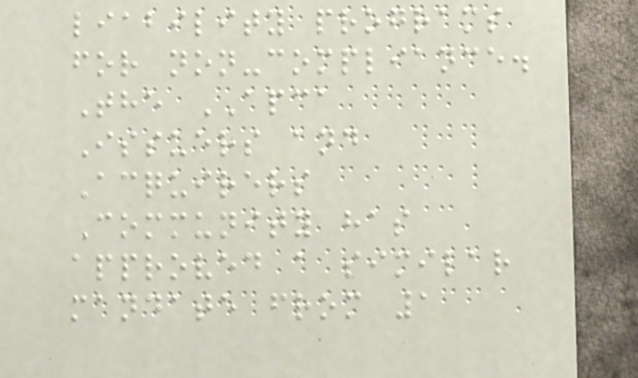liability programs
for non-compliance.
The APCA
Issuers and
Acquirers
Community has
approved a similar
mandate from 1
